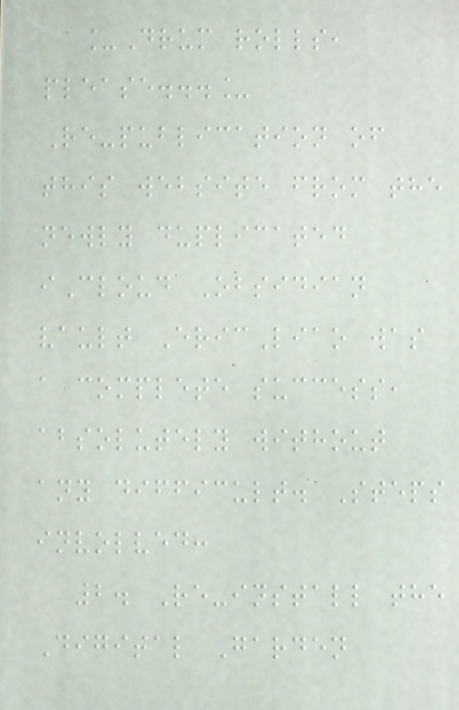_Drum rolls,
please..._
Re-publication of
this website from the
newly duplicated
iCloud Obsidian
vault EricLiao was
a complete success,
absolutely without
any difficult. Steps
involved:
2. Re-install the
Digital Garden
